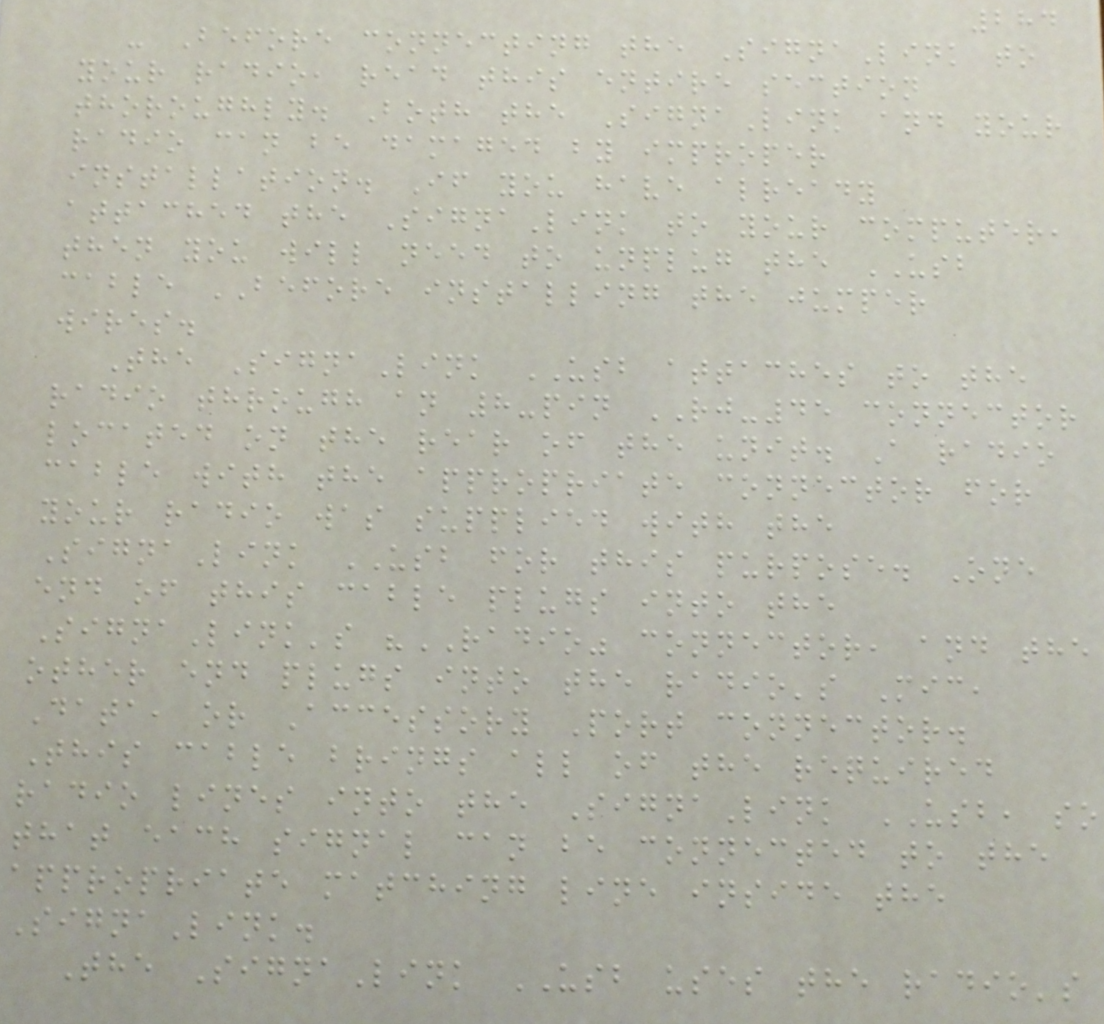284
- Before connecting the SignaLink to
your radio, read this entire section
thoroughly. Both the SignaLink and your
radio can be damaged by improper
installation. If you have already
attached the SignaLink to your computer,
then you will need to unplug the USB
cable BEFORE installing the jumper
wires.
The SignaLink USB attaches to the
radio through an 8-pin RJ-45 connector
located on the rear of the unit. A radio
cable with the appropriate connector for
your radio was supplied with the
SignaLink USB for this purpose. One
end of this cable plugs into the
SignaLink's "RADIO" connector, and the
other end plugs into the radio's Mic,
Data, or Accessory Port connector.
This cable brings all of the required
radio lines into the SignaLink USB, so
that each signal can be connected to the
appropriate matching line inside the
SignaLink.
The SignaLink USB uses the radio's
